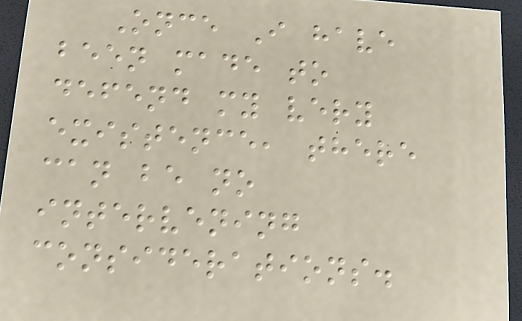Once I have
been made to
defend my very
existence, there
can be no
intervening
considerations.
